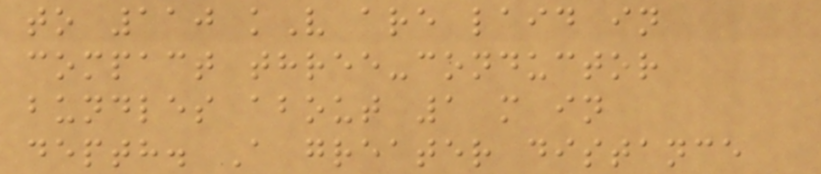to 110 kV are laid in
compact three-conductor
bundles about 1 m in
depth. A greater distance
